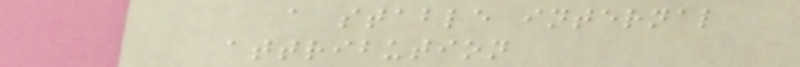a stable internal
attribution
